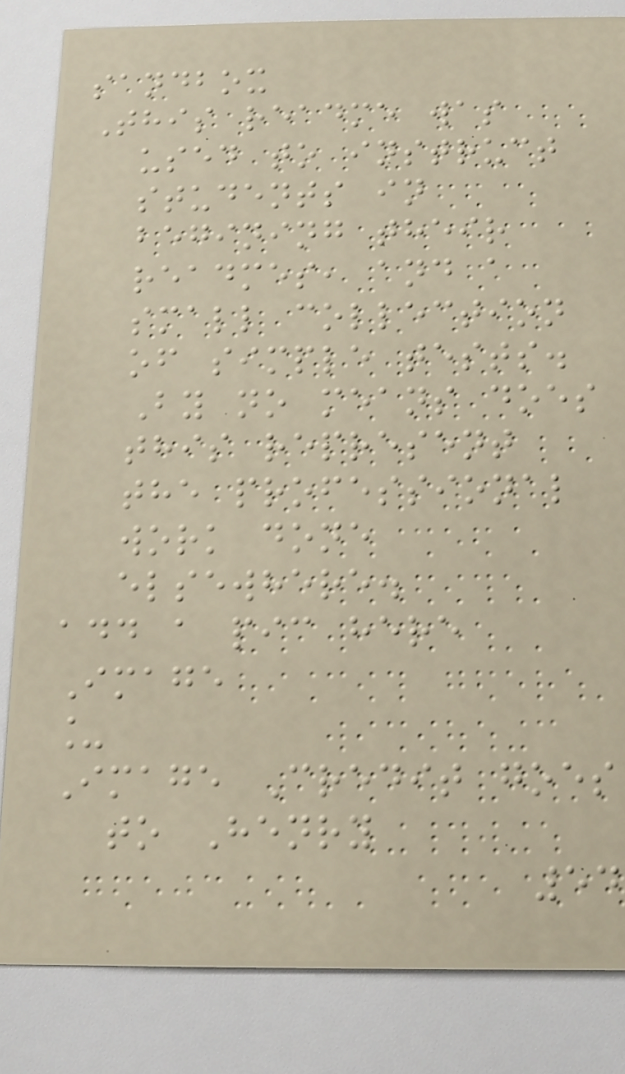sandbox
This readme was
used to instruct
students in
begining their
readmes, and a
small collection
of simple tests.
By no means does
this represent
the professional
work done
elsewhere.
add a pic here
Image
_
Image Credit goes
to Henry
54
